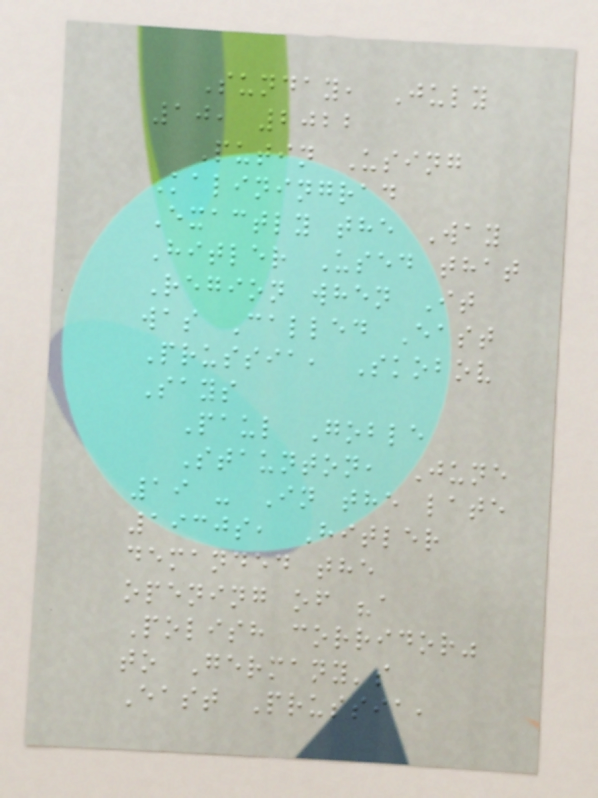Sunday, July
10, 2022
Putin Using
Kaliningrad
Exactly the Way
Hitler Used that
Region when It
was Called East
Prussia, Skobov
Says
Paul Goble
Staunton, June
19 - In the late
1930s, Hitler
demanded the
opening of "a
Polish corridor"
to Germany's
East Prussia,
